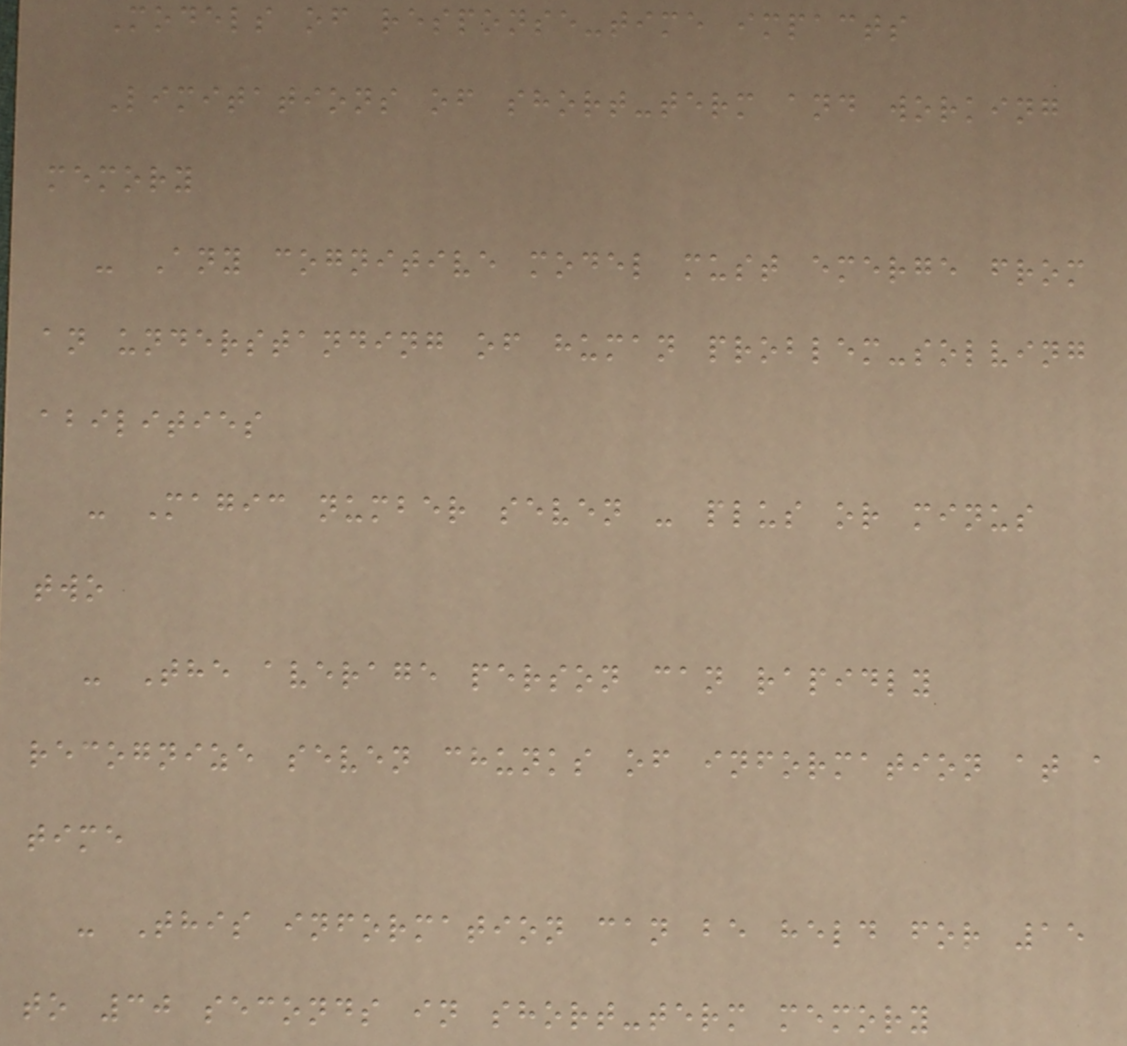Models of response-time impacts
Limitations of short-term and working
memory
- Any cognitive model must emerge from
an understanding of human problem-solving
abilities
- Magic number seven - plus or minus
two
- The average person can rapidly
recognize seven chunks of information at a
time
- This information can be held for 15
to 30 seconds in short-term memory
